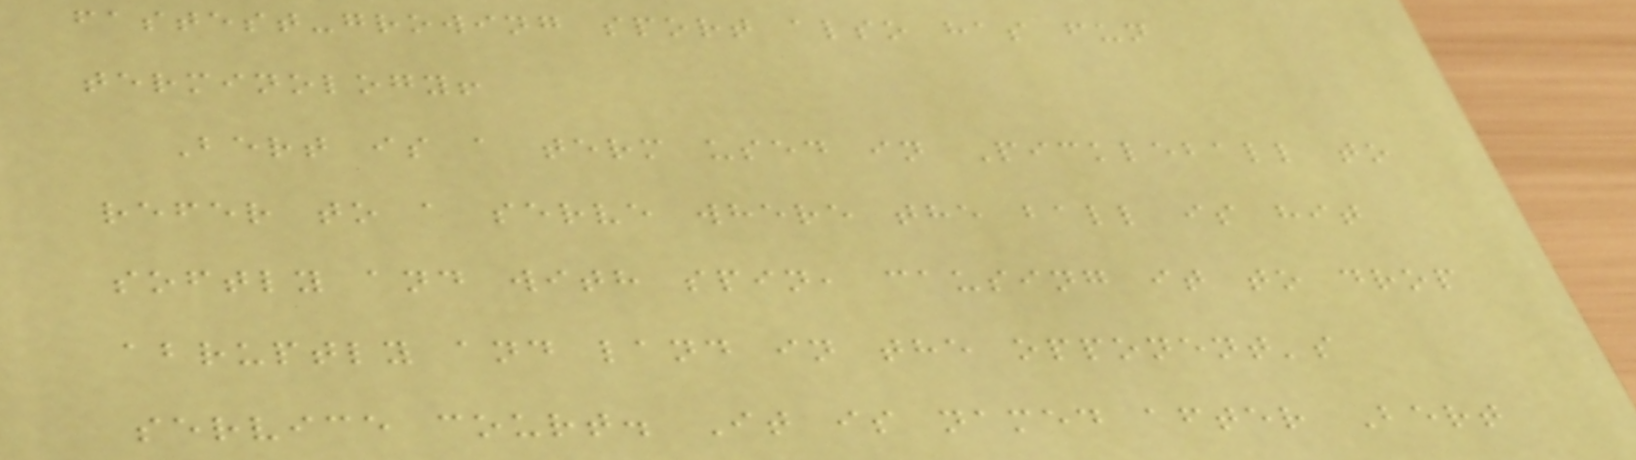fastest-growing sport also has fun
terminology!
Bert is a term used in Pickleball to
refer to a serve where the ball is hit
softly and with spin, causing it to drop
abruptly and land in the opponent's
service court. It is named after Bert
